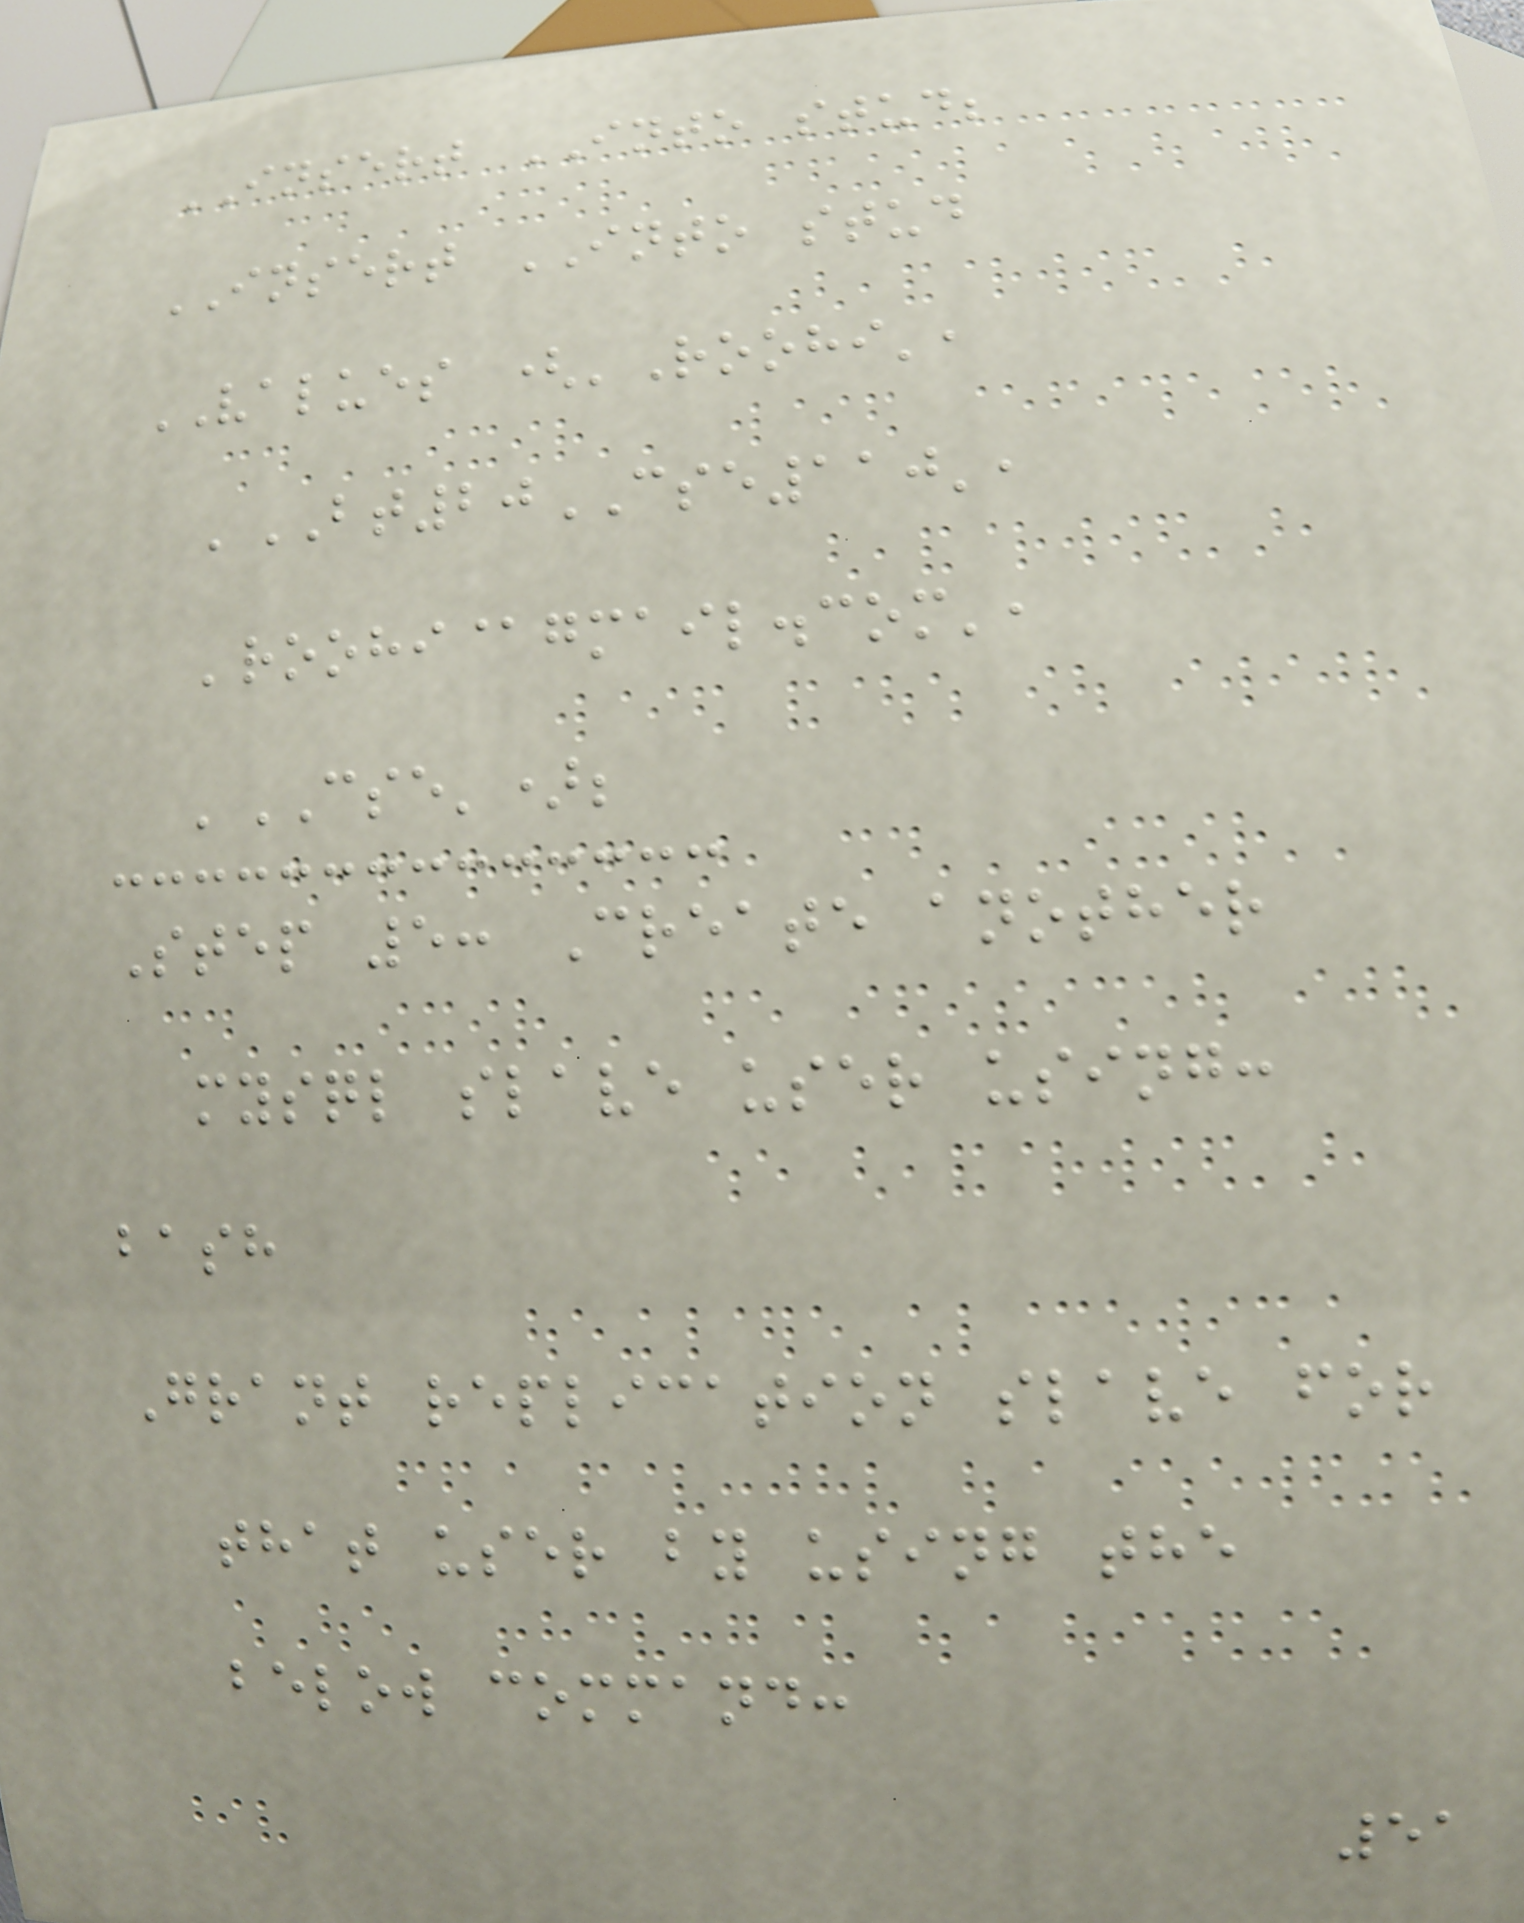INSERT INTO stud;
INSERT INTO stud
VALUES ('Roohi',
'BT20CSE110',
'roohi@gmail.com',
'CSE');
Step 5: Create another
mysql slave user using:
bash
Grant replication slave for
that user by using the
below command:
51
